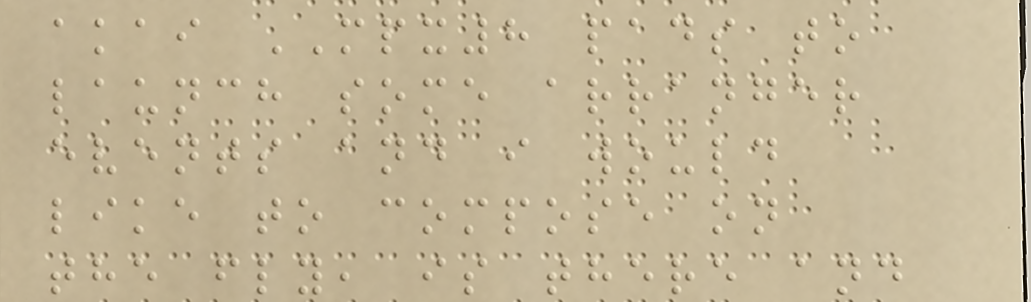akai MPX8 pads to
launch some arranger
events and i would
like to compose on
the fly, is there and
